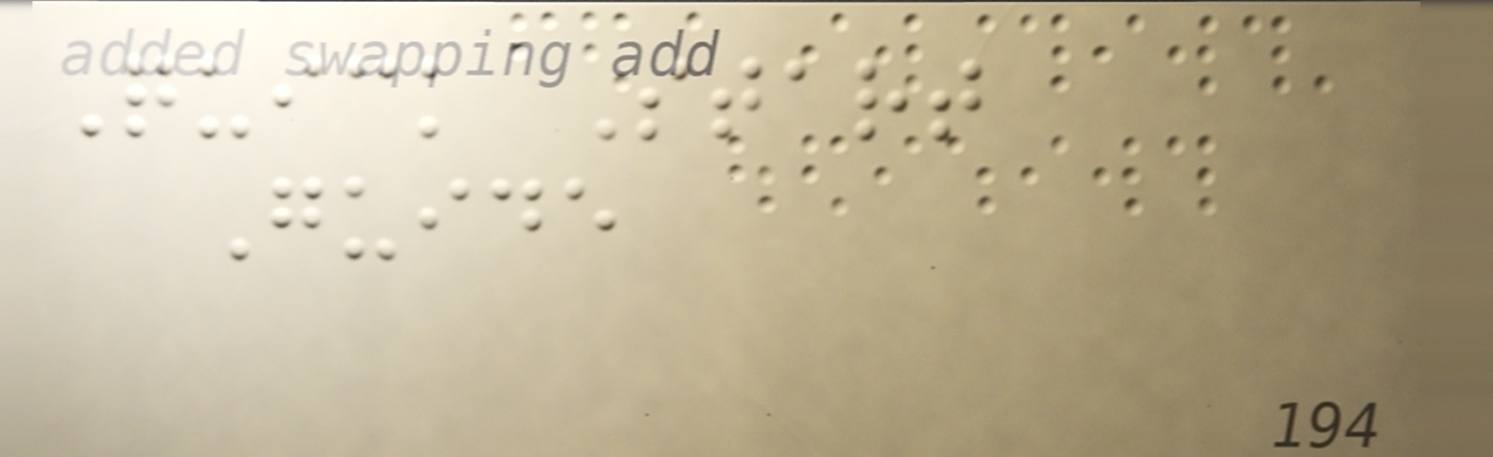Quick Start
Guide
